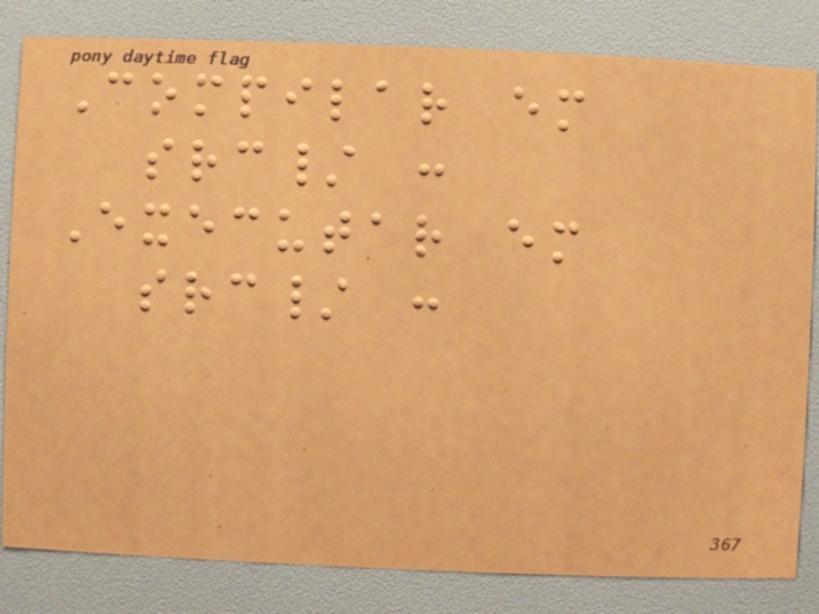Compilar em
src/ :
Executar em
src/ :
